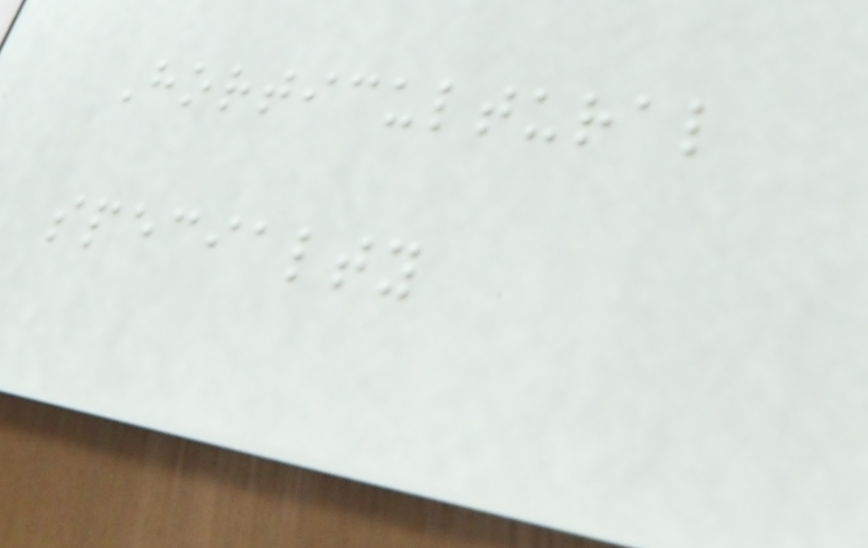Horticultural
specialty
